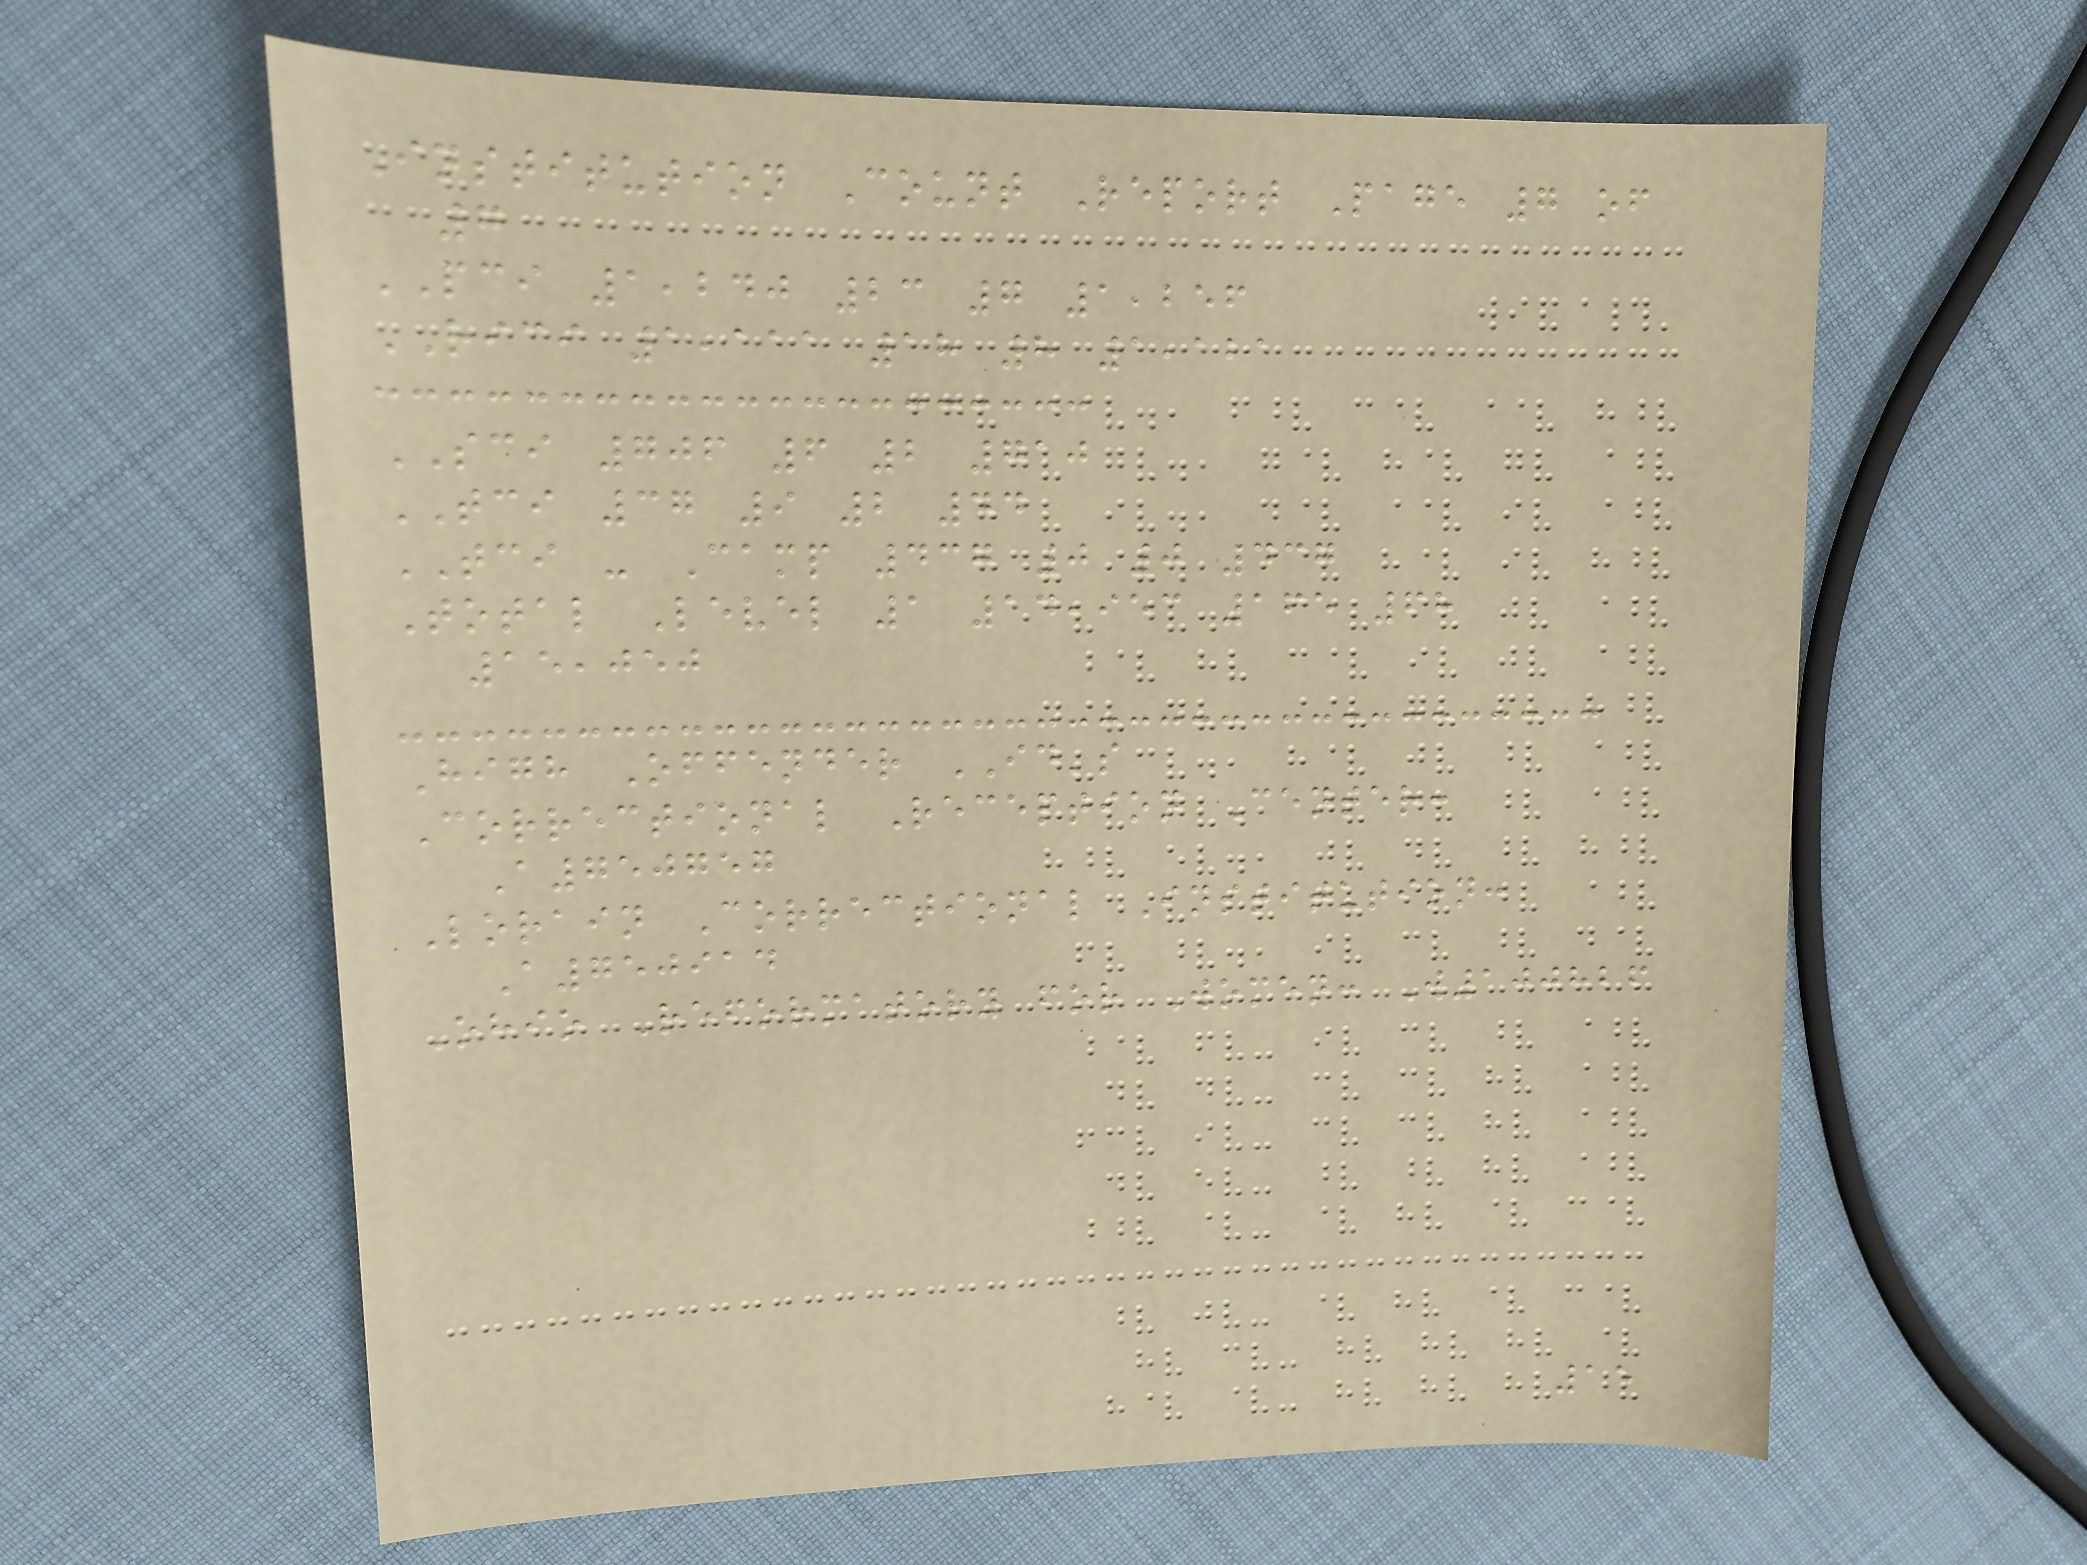Institution Count Report Page 7 of
7
PCI 1,240 23 7 1,256
RICI 1,111 18 8 1,121
SCI 706 6 2 710
TCI 37 9 2 44
TCI - Camp 437 0 0 437
Total Level 1 14,953 165 68
15,050
High Offender ID's
Correctional Reception Center:
A750757
Lorain Correctional Institution:
A750914
Ohio Reformatory for Women: W100826
15
